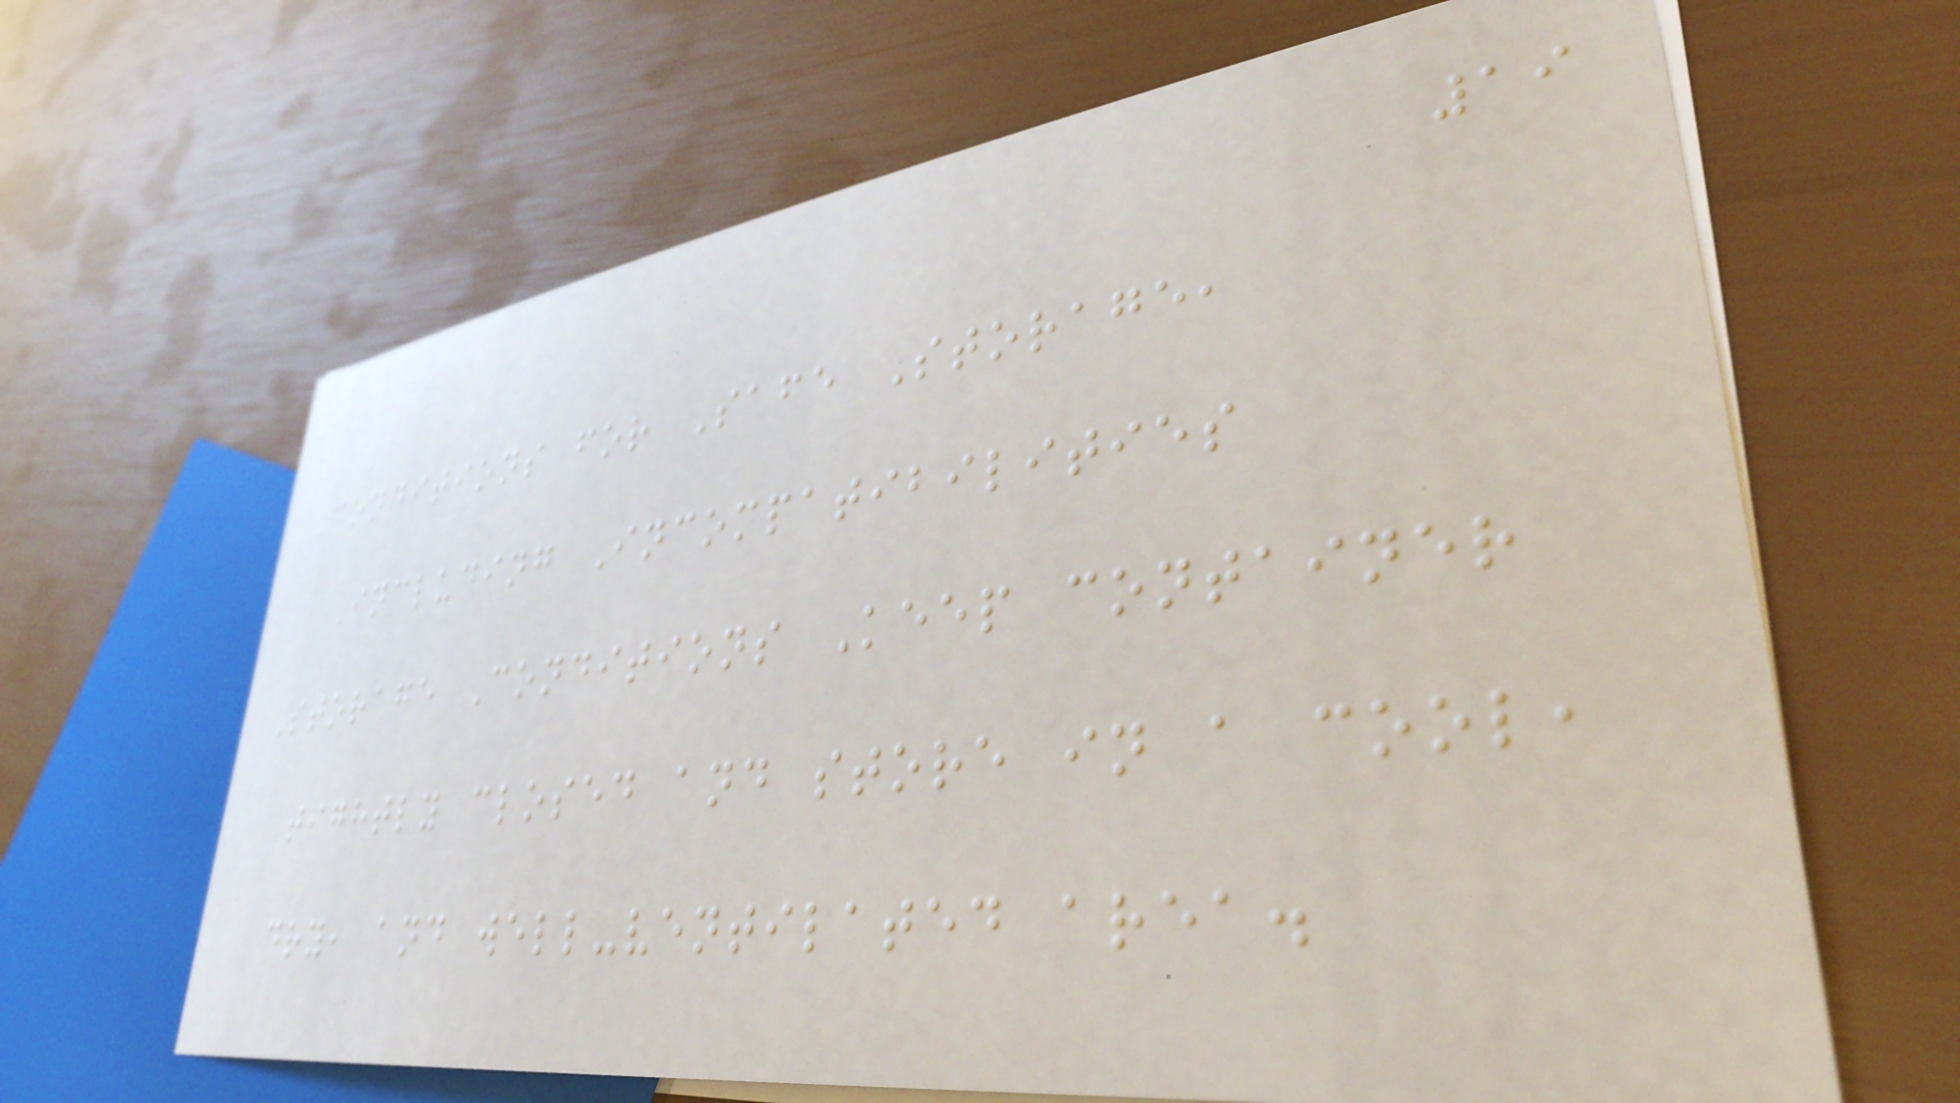19
Conditions for Safe Storage,
Including Incompatibilities
Storage Conditions Keep container
tightly closed and store in a cool,
dry, and well-ventilated area.
